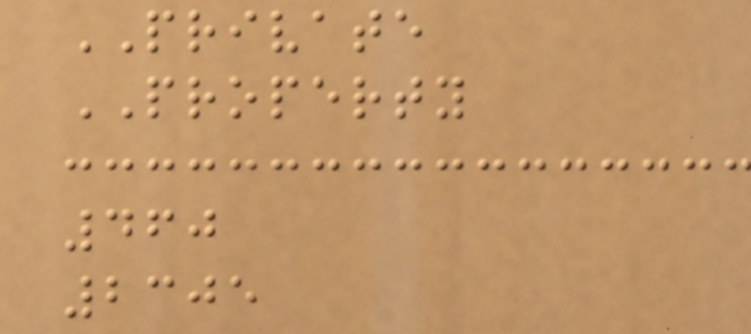PRIVATE
PROPERTY
460
2305
